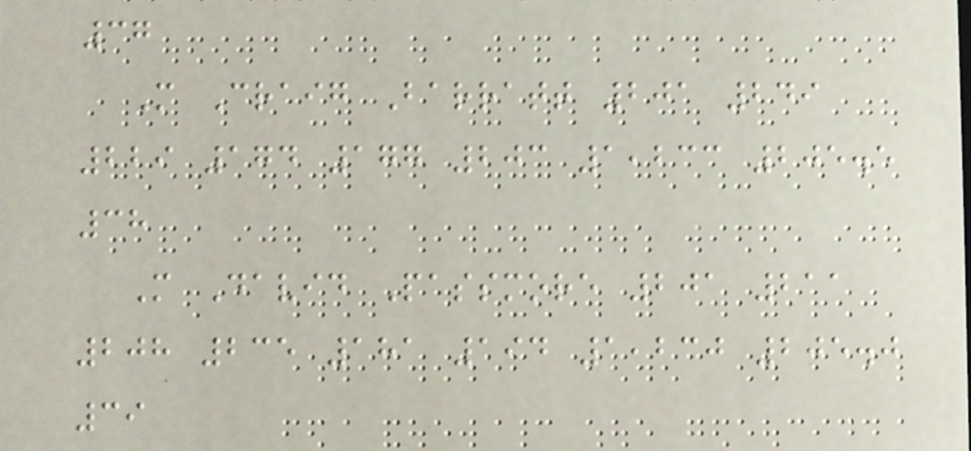37
M Craig Barratt 201 249
229 174 177 203 1,233 205.5
38
M David Passmore 201 211
208 235 181 194 1,230 205.0
39
